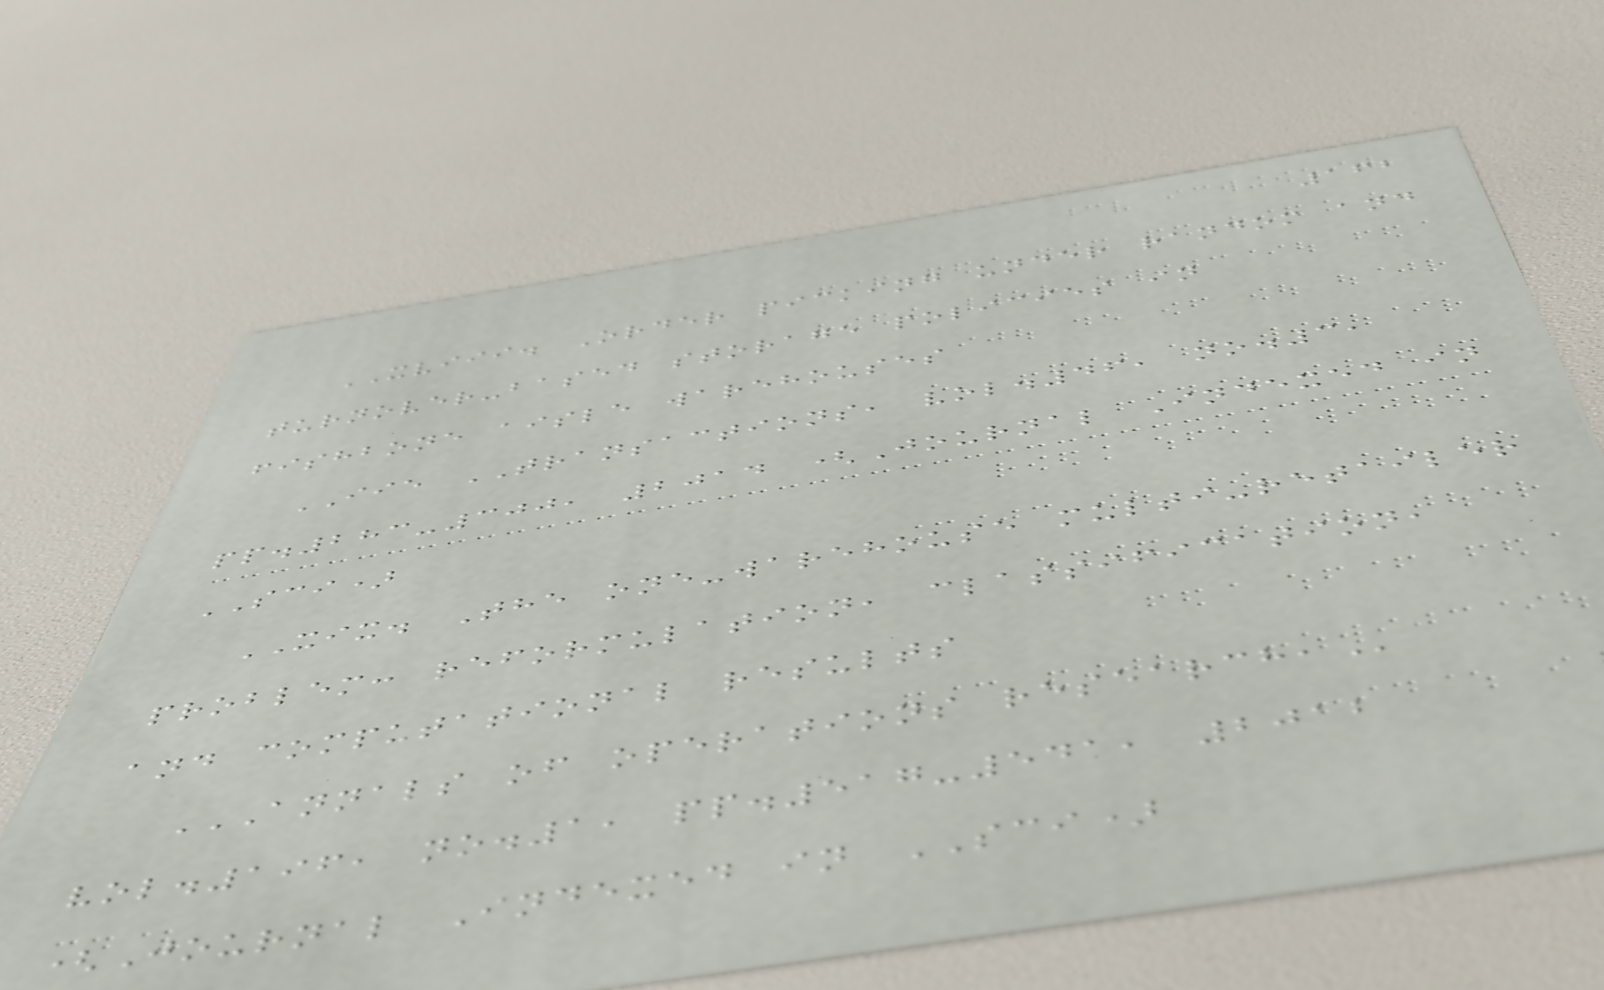162
XVIII. Order picking under random and
turnover-based storage policies in
fishbone aisle warehouses
IIE TRANSACTIONS, vol.46, no.3,
pp.283-300, 2014 (Journal Indexed in
SCI)
XIX. The one-warehouse multi-retailer
problem: reformulation, classification,
and computational results
ANNALS OF OPERATIONS RESEARCH,
vol.196, no.1, pp.517-541, 2012
(Journal Indexed in SCI)
